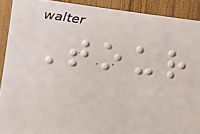Tour
